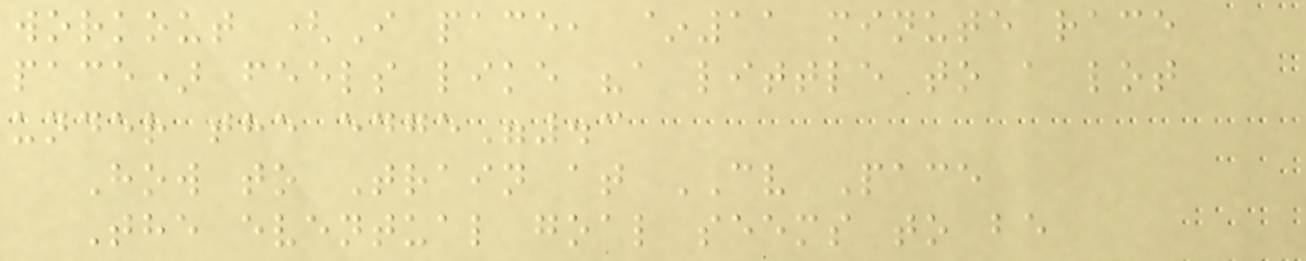workout (I pace, ~11 minute race
pace) feels like "a little to a lot
under the edge".3
How to Train at CV Pace
The eventual goal seems to be
